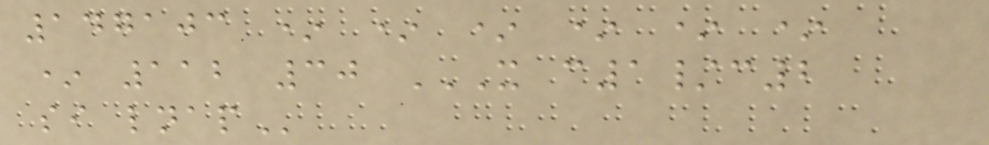147103 * * * * * *
* 112 30 X C1/C2
SI LNAP
